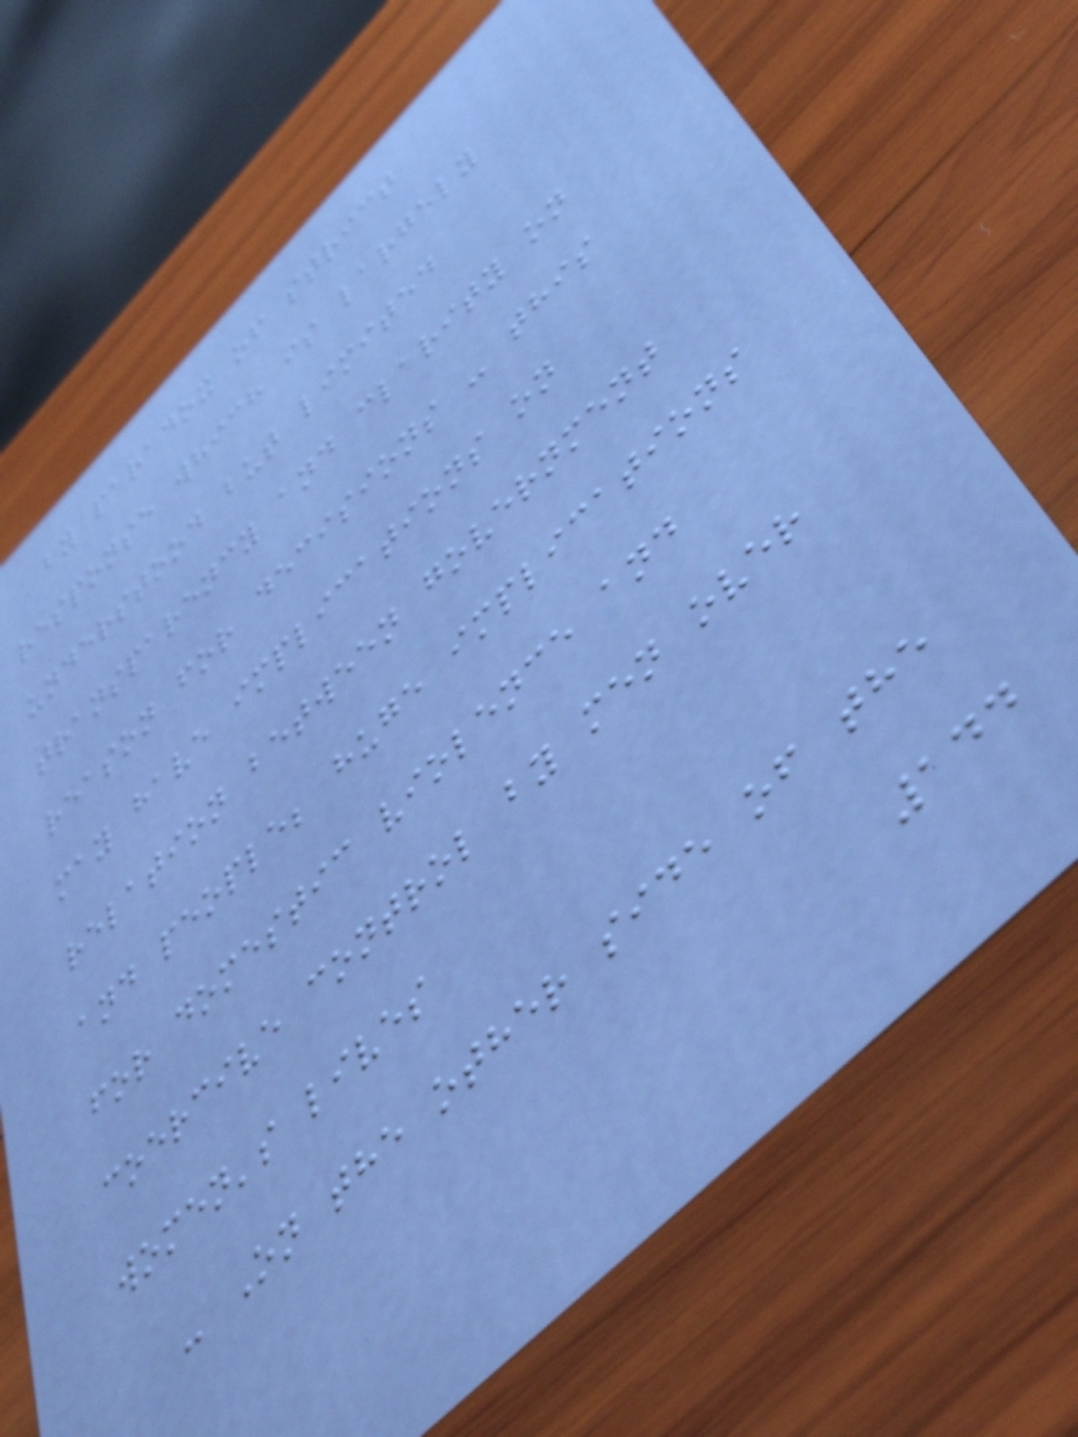by paradox of strict
response which is largely
understood but limited
transparency and clarity on
reason for decisions - this
may have implications on
relation between government
and people; huge implications
for domestic violence and
coercive control by men over
women's lives
- On the other side of the
144
